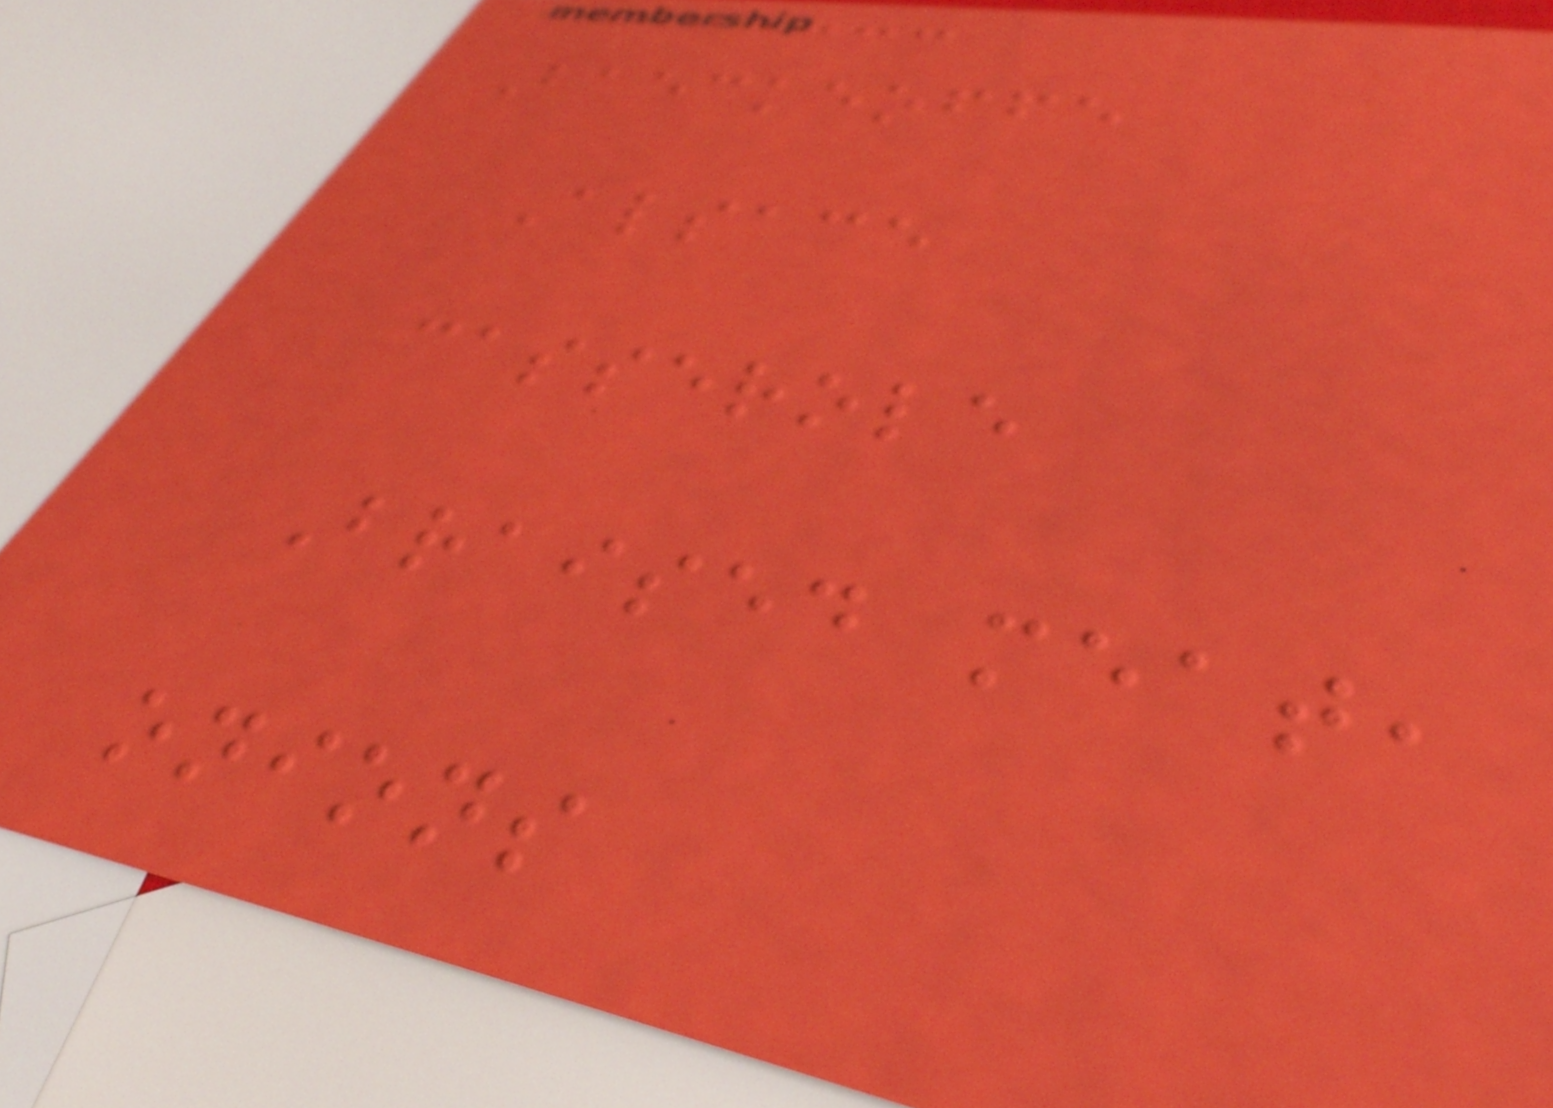Baeckeoffe
Alsace
casserole
Braised meat,
onions
